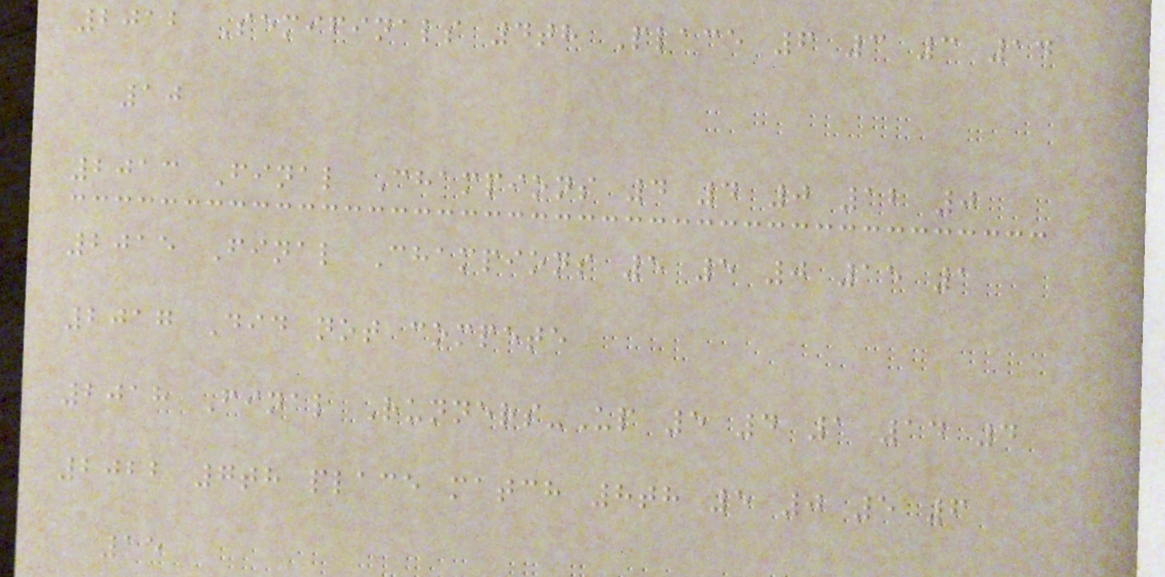2012 Semifinals 4th Place 6 3 3 14
10
2013 Final Champions 4 4 0 12 0
2015 Final Champions 5 5 0 15 1
2017 Did not compete
2018 Final Runners-Up 5 4 1 14 4
2022 7th place match 8th 5 0 5 6
15
